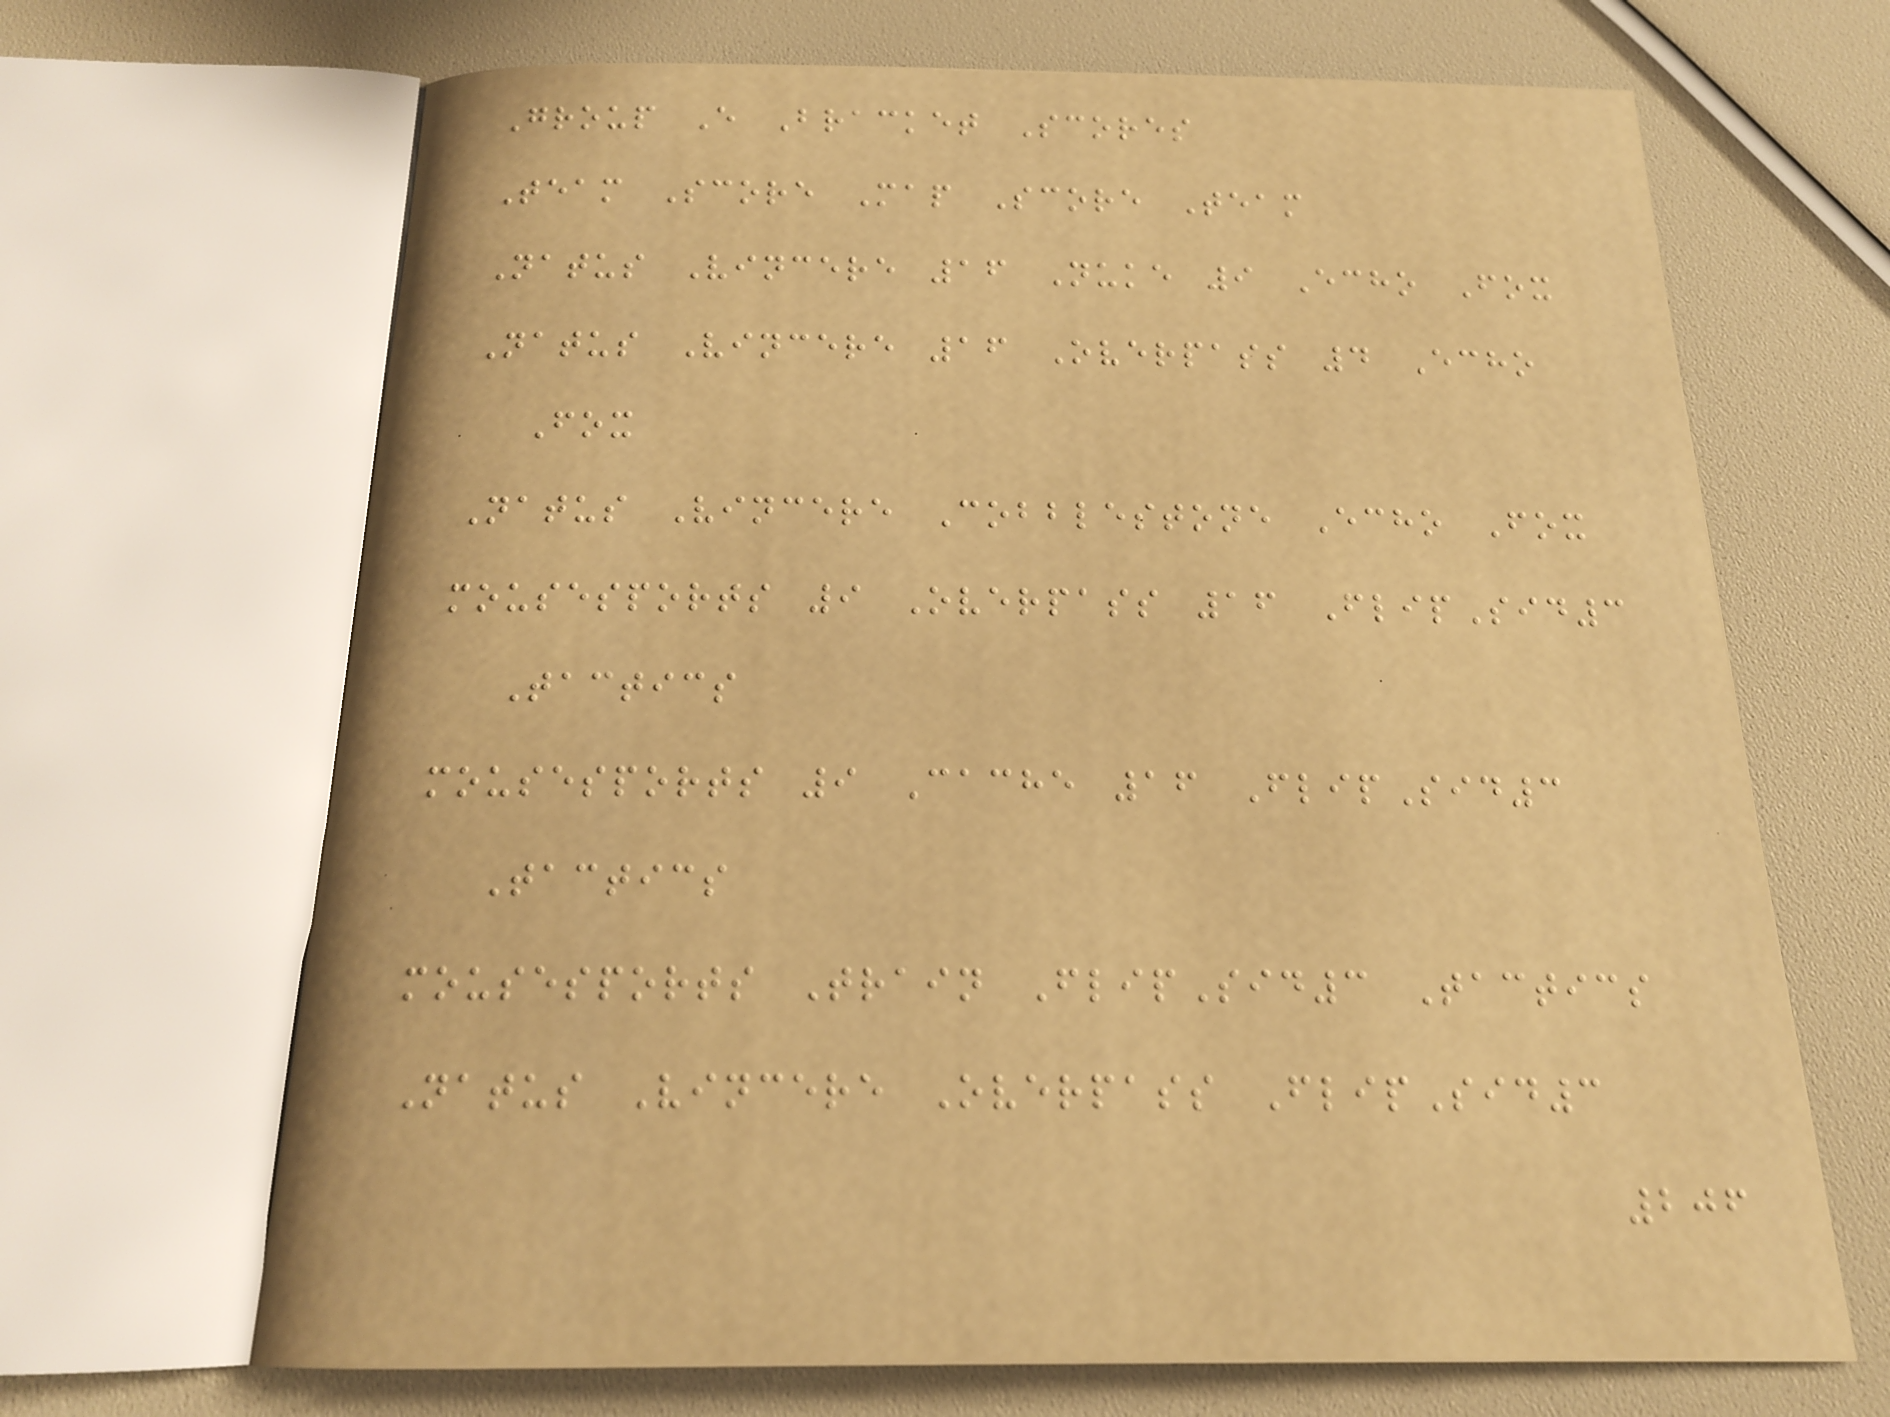Group E Bracket Scores
Team Score Map Score Team
Natus Vincere 16 Nuke 9 Echo Fox
Natus Vincere 16 Overpass 4 Echo
Fox
Natus Vincere Cobblestone Echo Fox
mousesports 9 Overpass 16 FlipSid3
Tactics
mousesports 9 Cache 16 FlipSid3
Tactics
mousesports Train FlipSid3 Tactics
Natus Vincere Overpass FlipSid3
206
